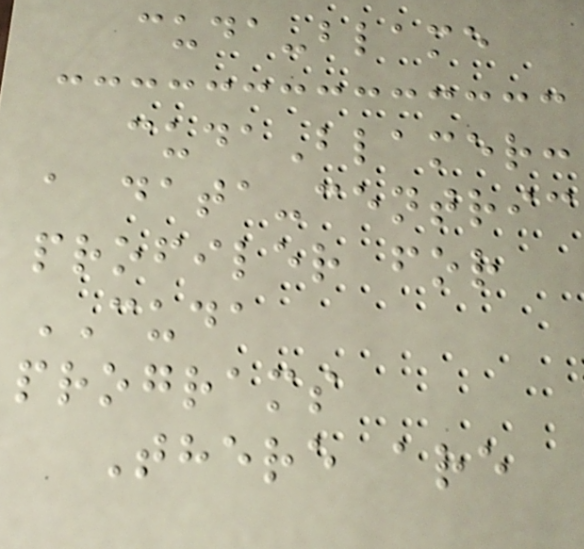cuda-blame
cudaBlamer:
a data-centric
profiler for
CUDA
programs
There are
